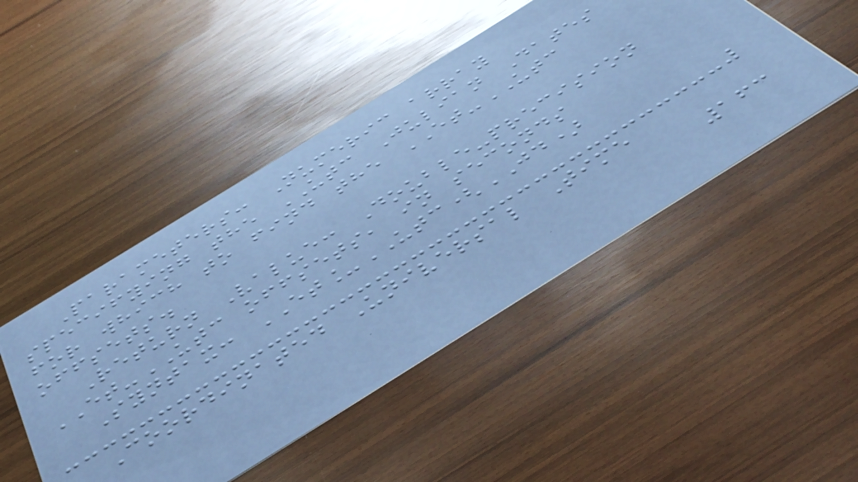Parameters: Numeric array
specifying the UTC Julian Dates
for which to find the ET-UTC
offsets.
Return Value: Double-precision
ET-UTC offsets, in seconds
Syntax: ET_UTC(JD)
Coordinated Universal Time
163
